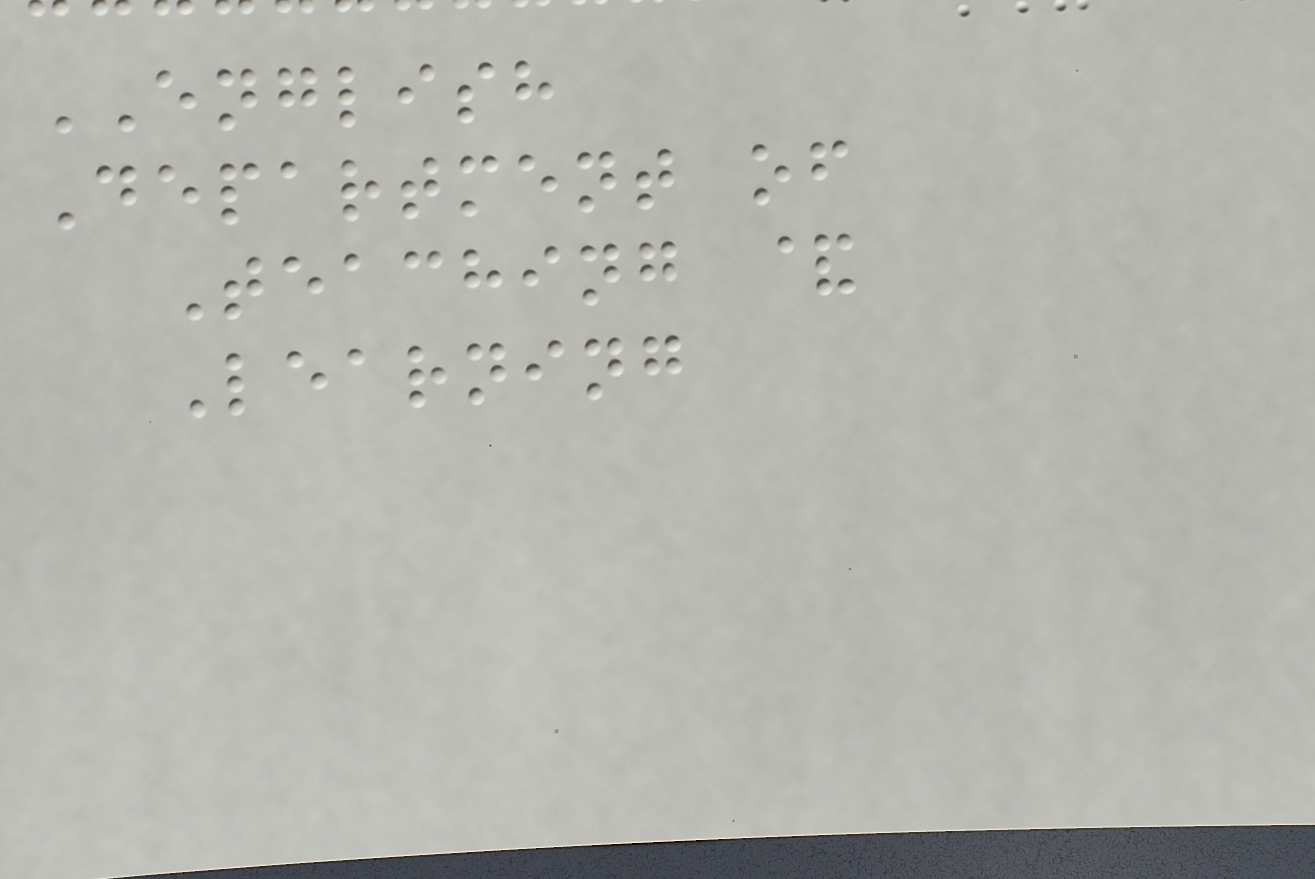ENGLISH
Department of
Teaching &
Learning
